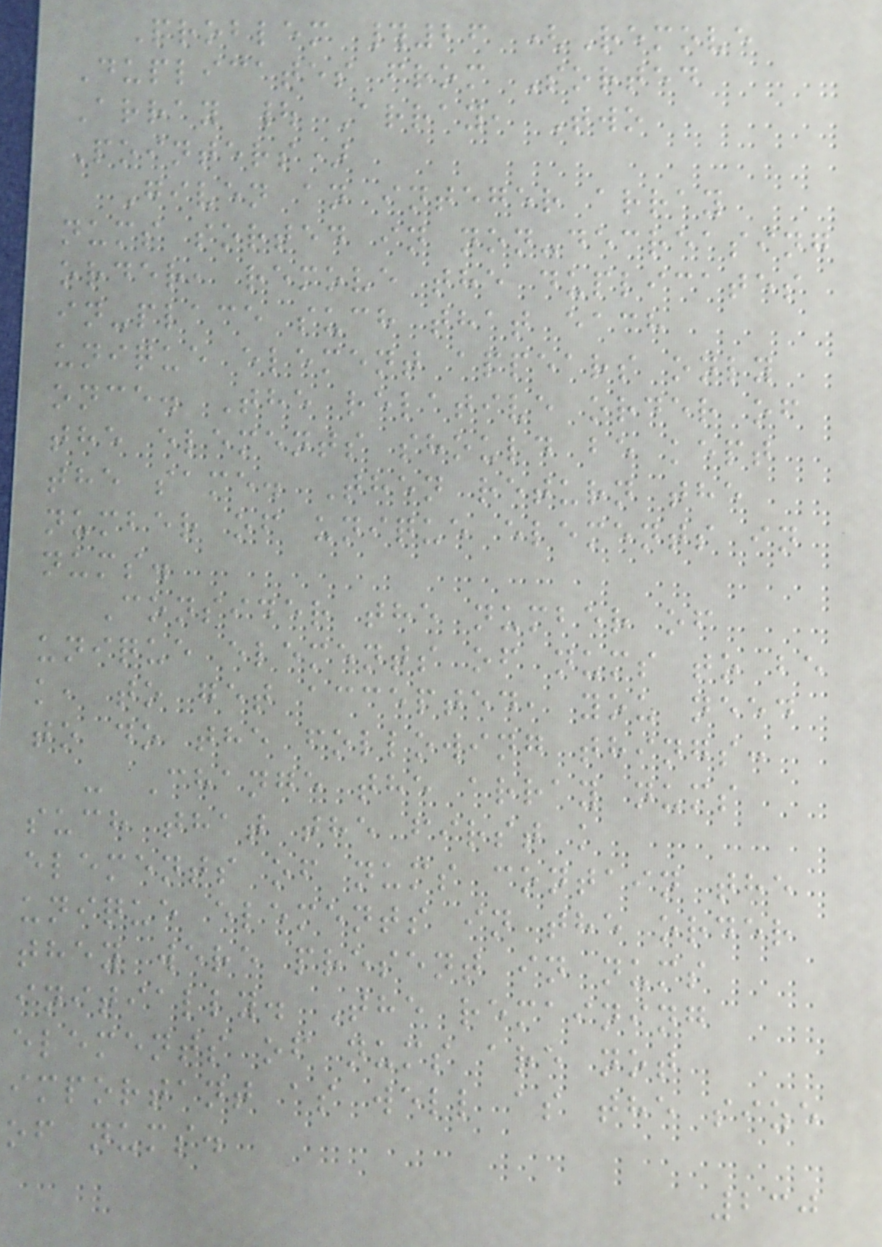Problem #26 (Remove
Duplicates from Sorted
Array | Array, Two
Pointers)
Given an integer array
nums sorted in non-decreasing
order, remove the duplicates
in-place such that each
unique element appears only
once. The relative order of
the elements should be kept
the same. Then return the
number of unique elements in
nums.
Consider the number of
unique elements of nums to be
k, to get accepted, you need
to do the following things:
- Change the array nums
such that the first k
elements of nums contain the
unique elements in the order
they were present in nums
initially. The remaining
elements of nums are not
important as well as the size
of nums.
230
